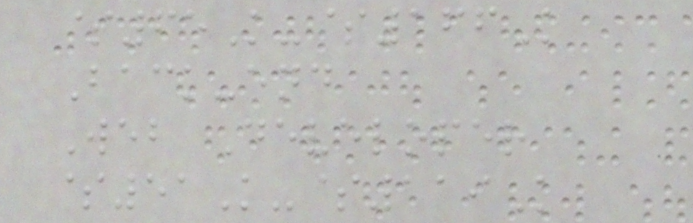$65K-$166K
Back-end
Web Developer
$51K-$119K
